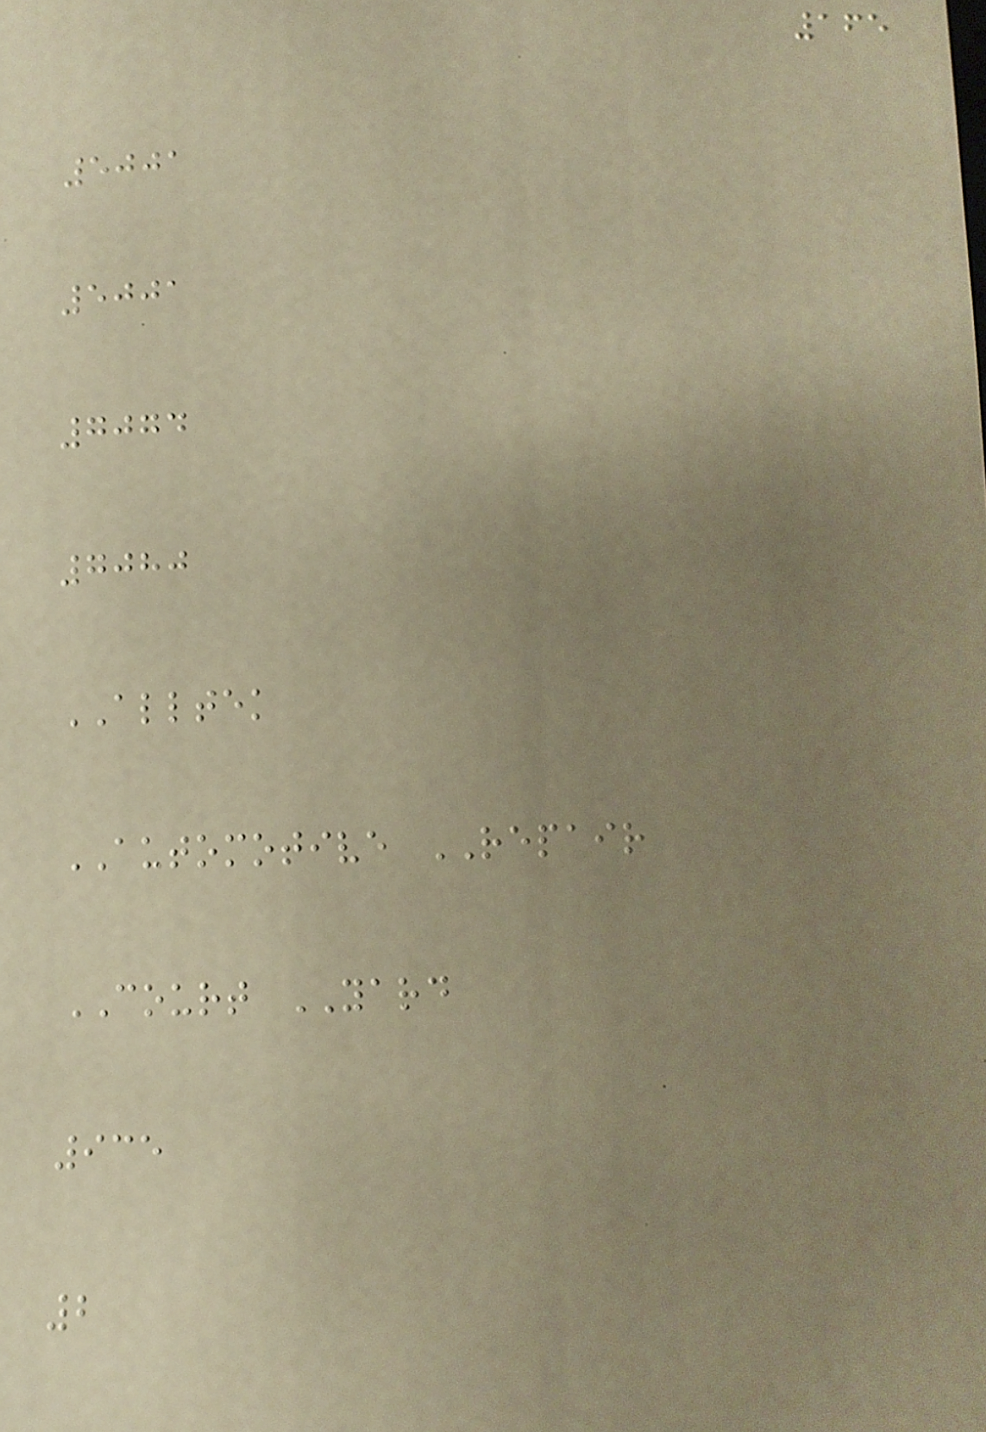165
5001
5001
7074
7080
ALLTEK
AUTOMOTIVE REPAIR
COURT YARD
935
2
